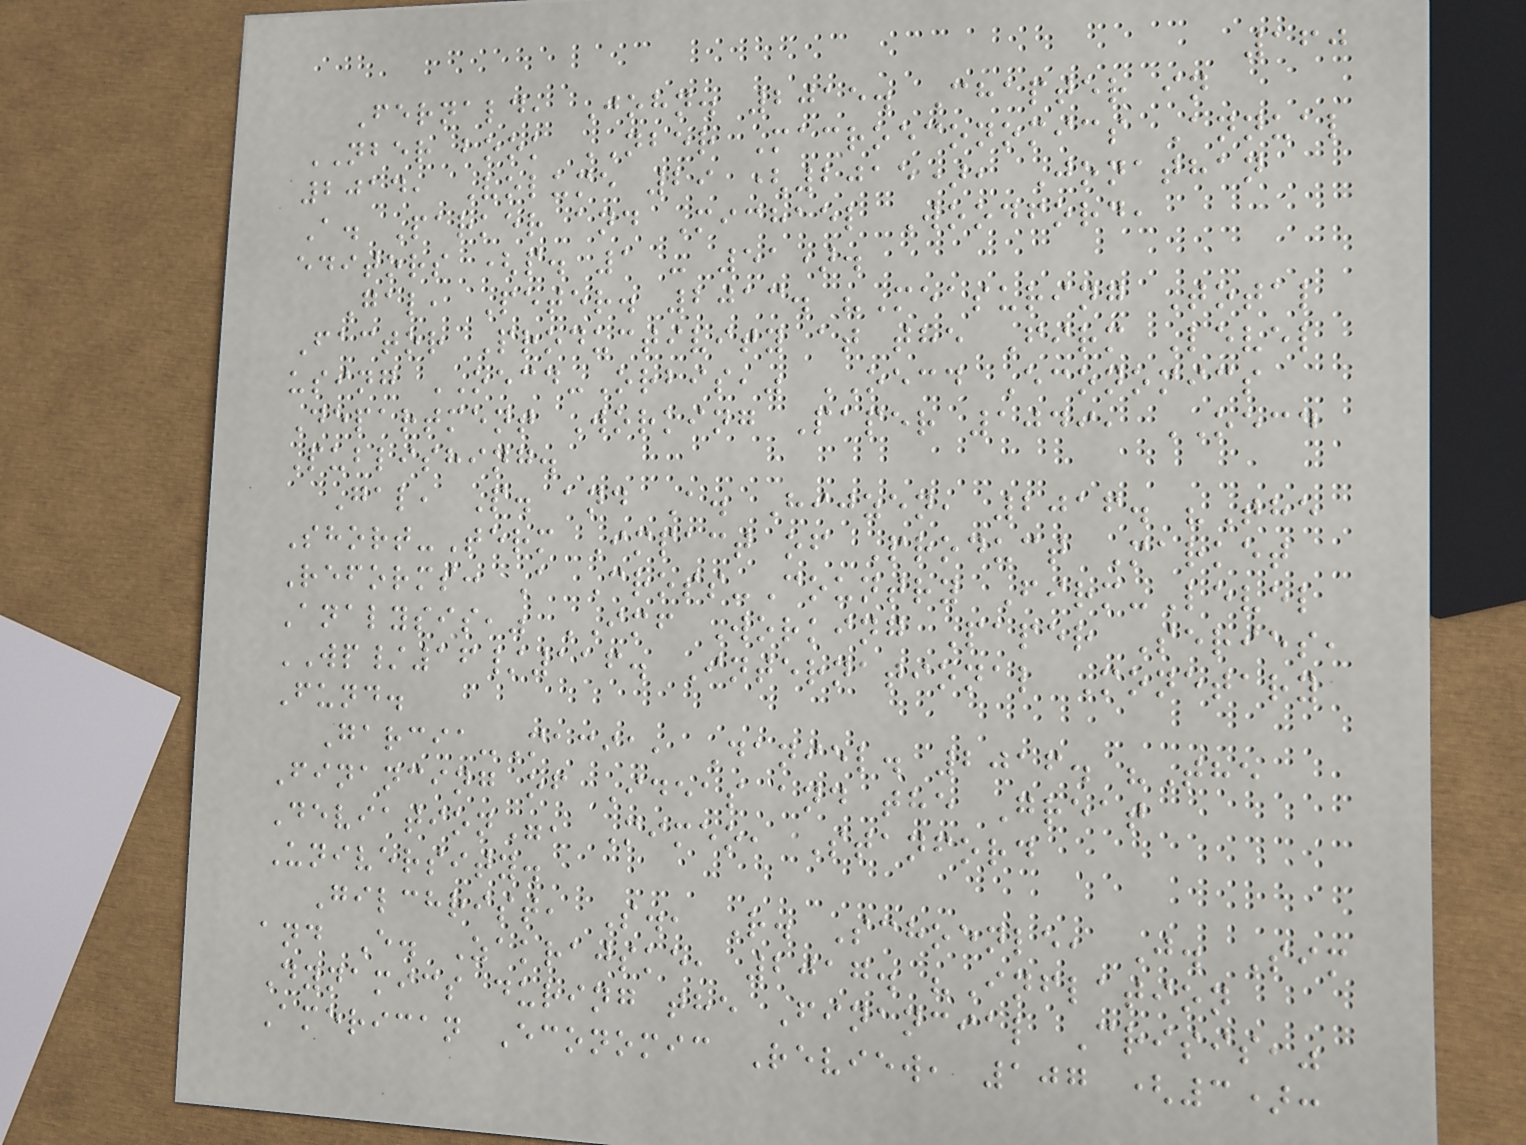160
Fernald, John. 2015. Chapter in
NBER book NBER Macroeconomics Annual
2014, Volume 29 (2015), Jonathan
A. Parker and Michael Woodford,
editors (p. 1 - 51).
Gal, Peter. 2013. "Measuring Total
Factor Productivity at the Firm Level
using OECD-Orbis," OECD Economics
Department Working Paper 1049, OECD
Publishing.
Gal, P. and A. Hijzen, 2016. "The
Short-Term Impact of Product Market
Reforms: A Cross-Country Firm-Level
Analysis," IMF Working Paper Series,
WP/16/116. International Monetary
Fund.
Garcia-Macia, Daniel. 2016. "The
Financing of Ideas and the Great
Deviation", Mimeo, Stanford
University.
Gilchrist, S., R. Schoenle, J. Sim
and E. Zakrajske, 2017. "Inflation
Dynamics during the Financial Crisis,"
American Economic Review, 107 (3):
